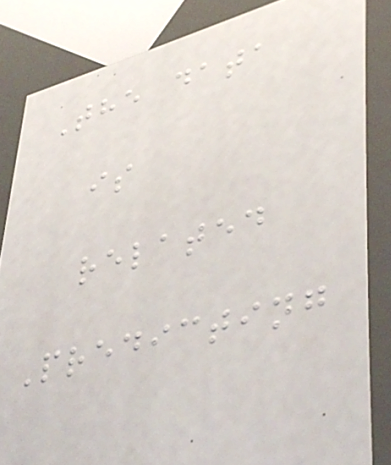The data
is
related
Predicting
